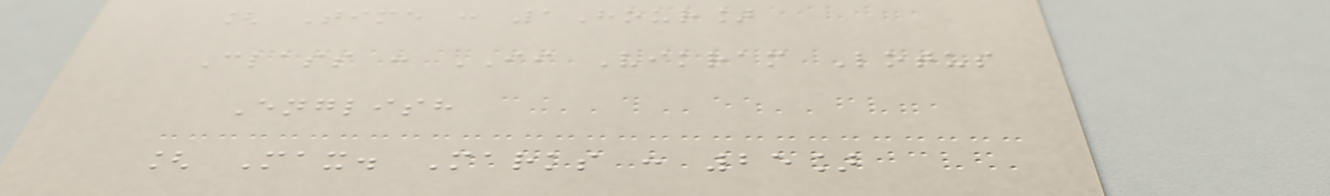[ Time : 1Hour]
Class : II Vikram Lotus
English
[ Max. Marks : 25]
